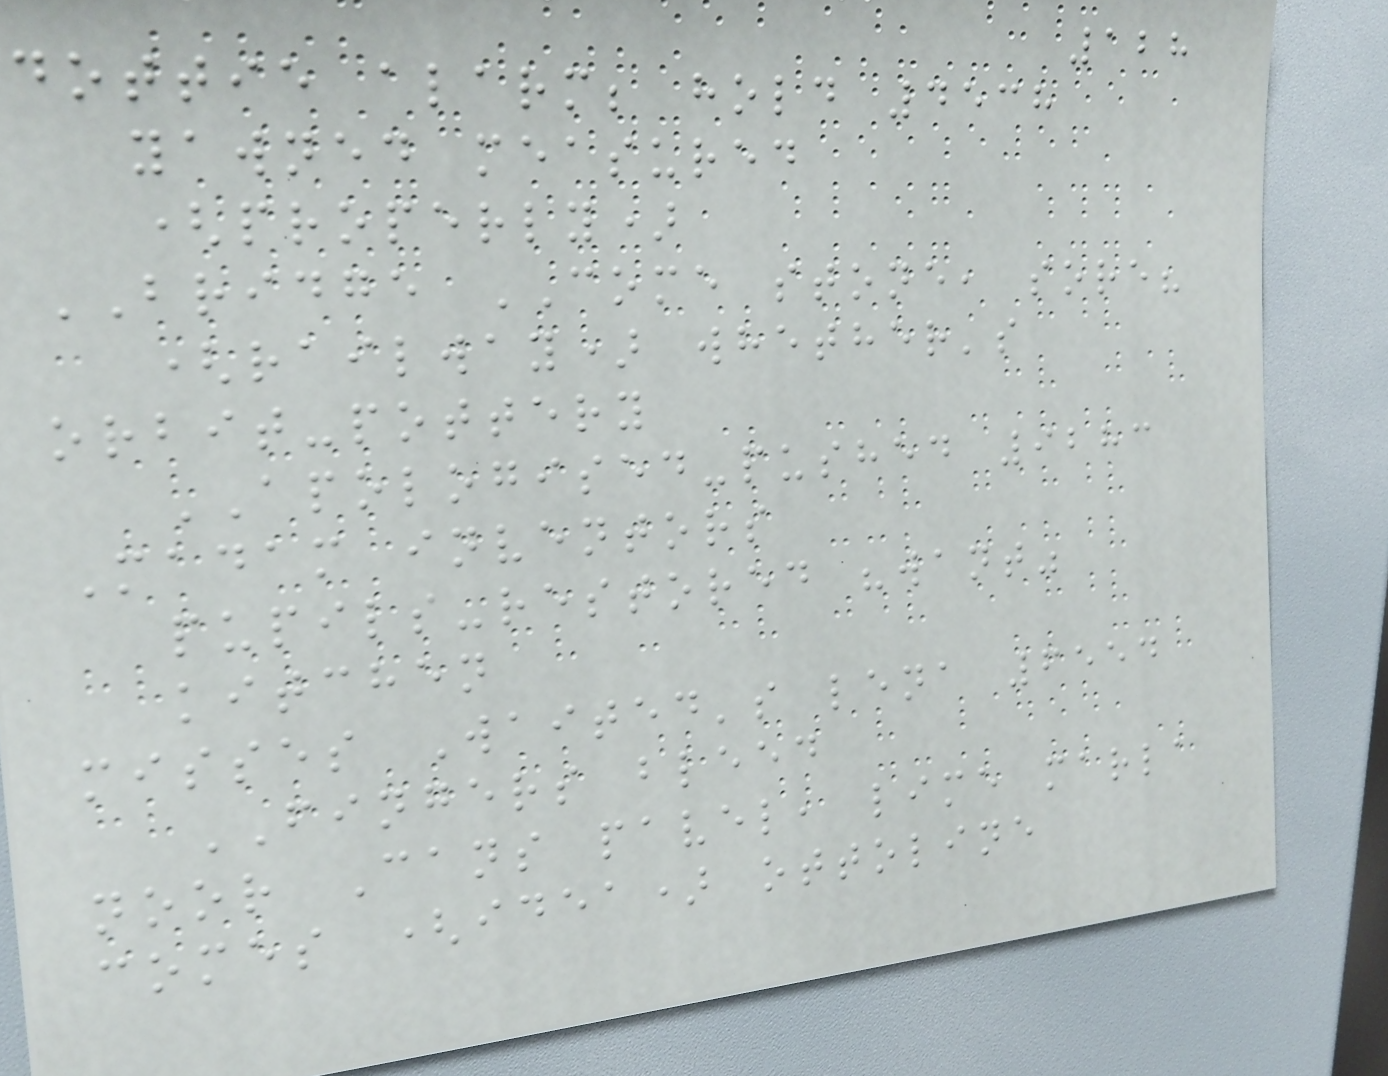128
dottie alarm; hold 4538
yawned measured
(properly)
BRIDGE COME stone, sore?
(railway) whether's
orbit-pottery
APOLOGISED-pushed 9283
Madam inventors
pupils-restored "want"
kitchen
misses Waited's lena 6554
FINGERS bleed
noor Cans pavel, lime marla
comes (idea) ottoline
